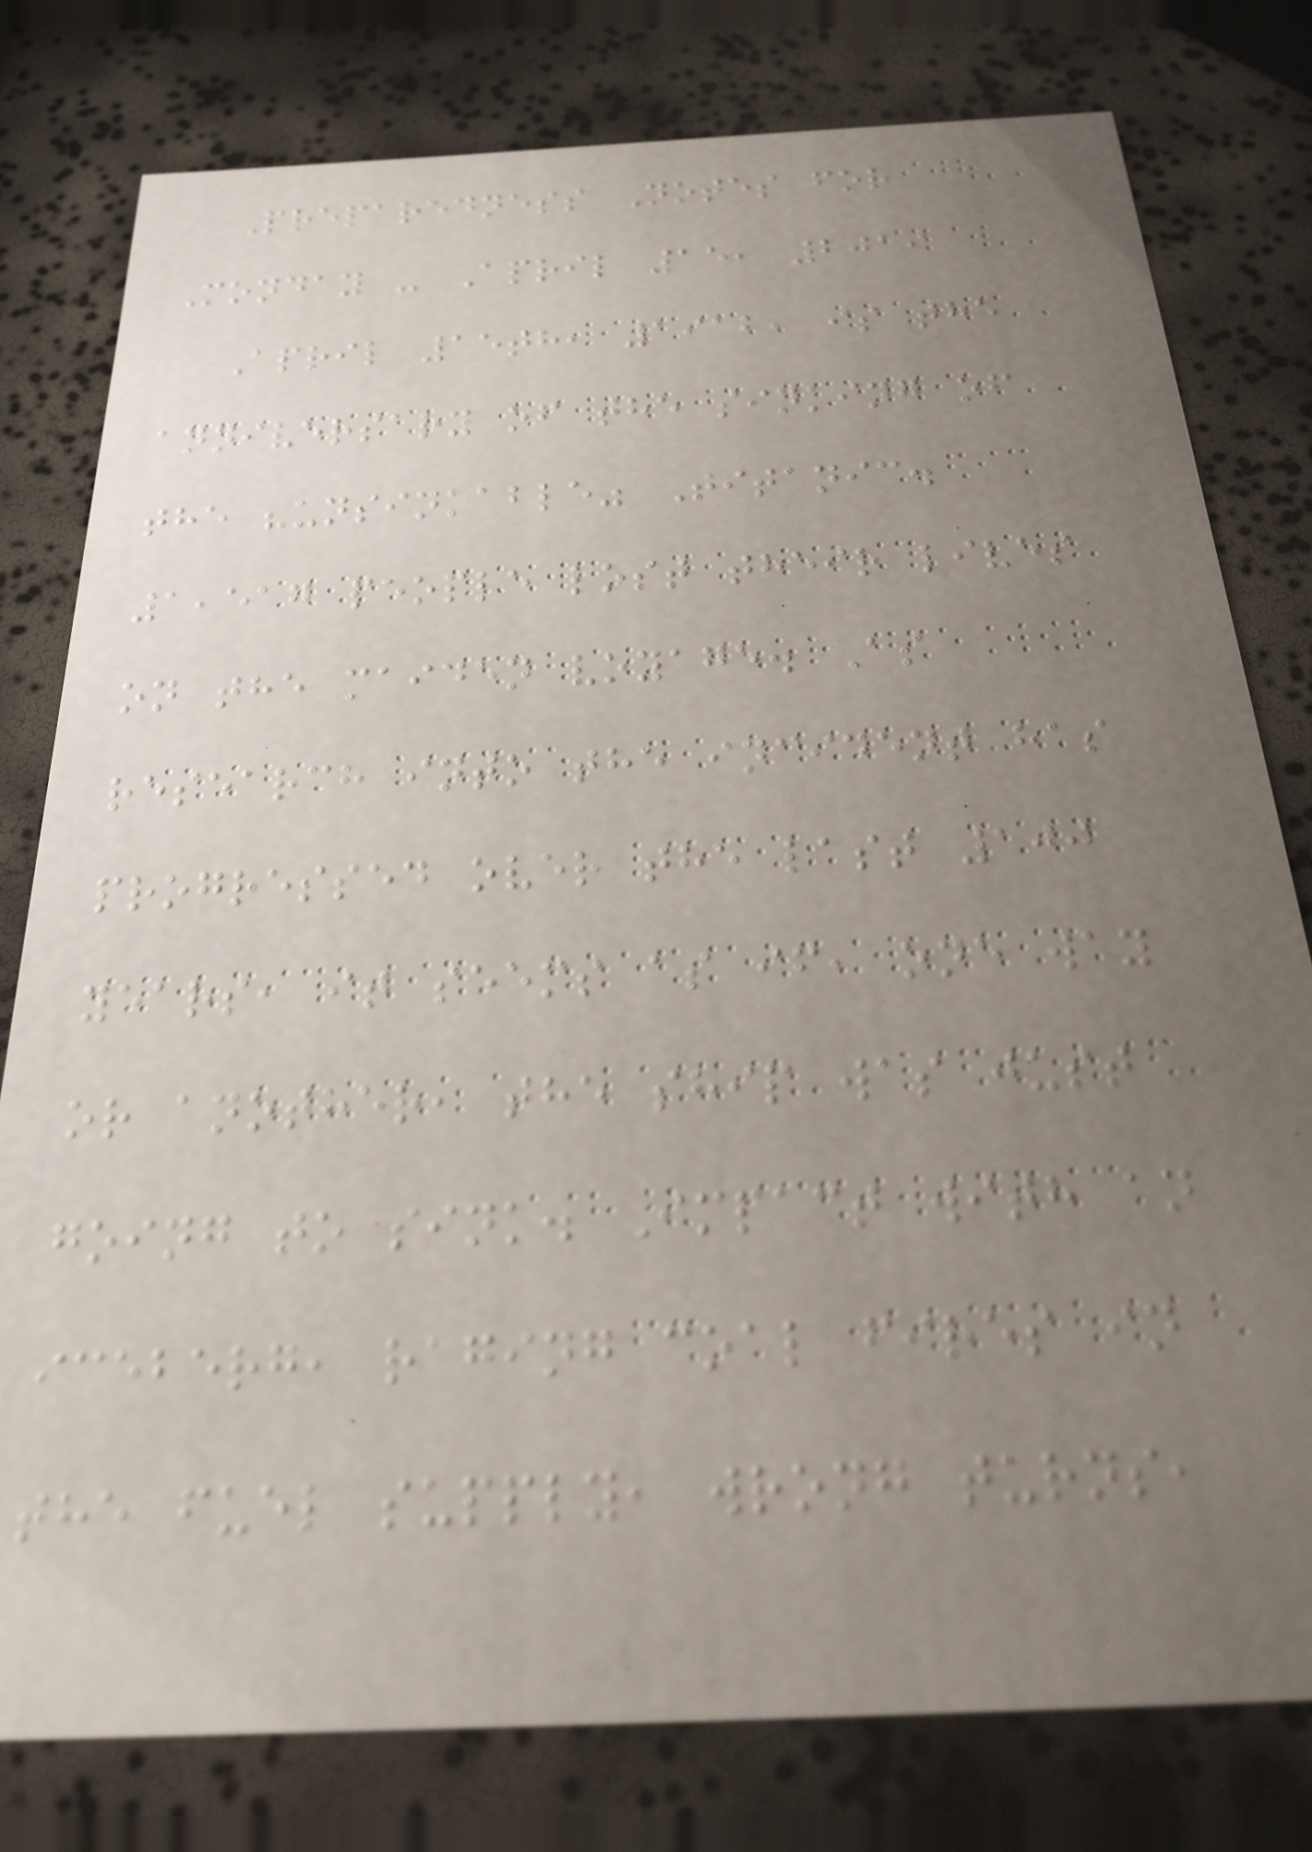Preparedness Notes for
Monday - April 15, 2019
April 15th, 1912, is the
anniversary of the sinking of
the "unsinkable" Titanic.
1,517 people lost their lives
on the maiden voyage. As
research into the incident has
progressed over the last 100
years, it seems as if, one way
or another, the ship was just
going to sink. Impact with an
iceberg, raging coal fires in
the fuel supply, wrong turns,
